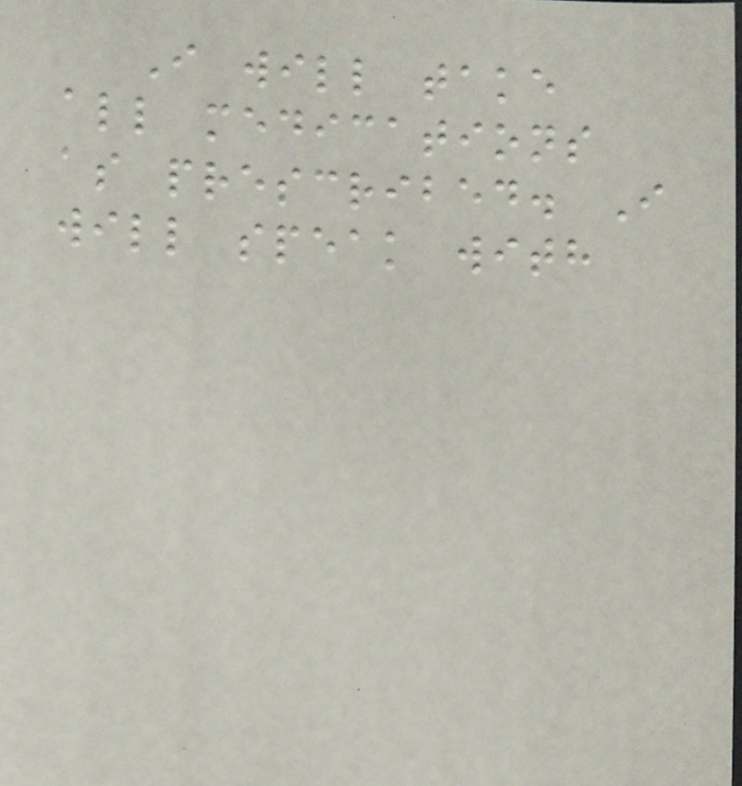I will take
all medications
as prescribed. I
will speak with
